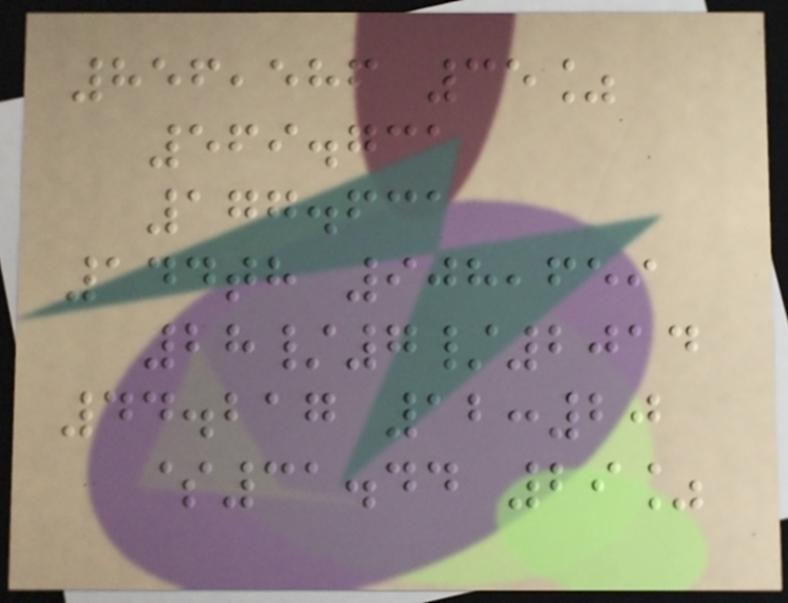856,586 35%
569.731
177.631
144th 908,659
28/7/2014
44.217 12:20
$31.44 29%
